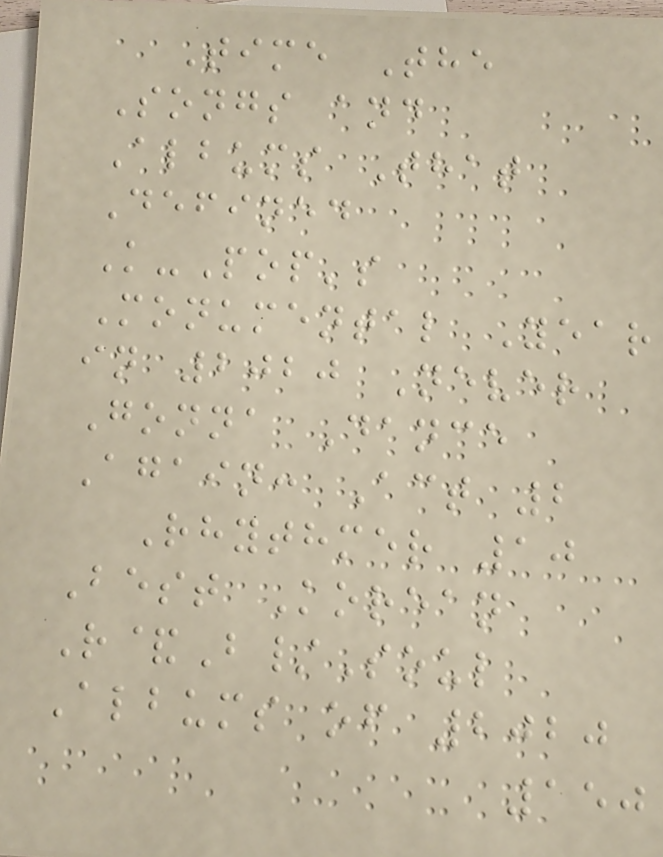Time The
Songs and
Albums That
Defined
K-Pop's
Monumental Year
in 2020 Never
Gonna Dance
Again: Act 2
Rhythmer 10
Best Korean
R&B/Soul
Albums of 2020
150
